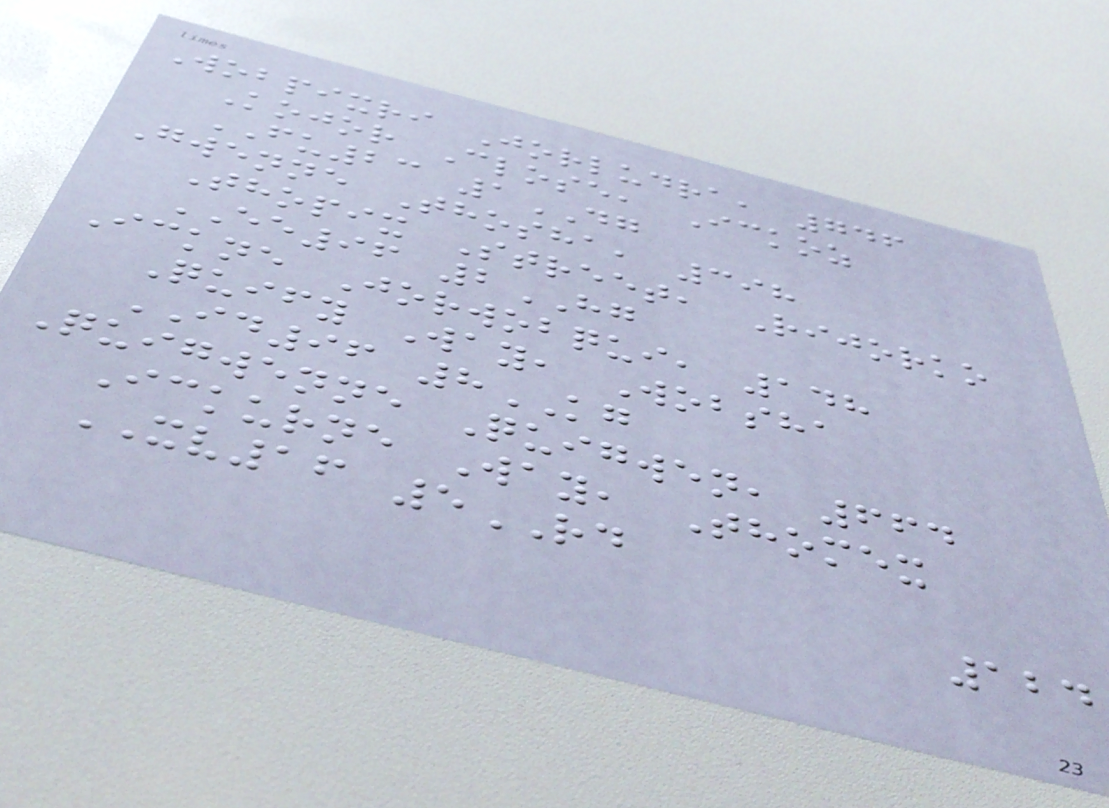Wobpixri Jorludra, 746
Kojor Close, Ickoz
FU23 1DG
Gwenne Thosha, 398
Thopix Street, Rijorko
EE96 2HG
Ickne Jorwobqui, 148
Quify Way, Wobsha
ID96 8KG
Quigwenne Quigwen, 664
Ickurne Way, Thomex
XV16 5RD
124
